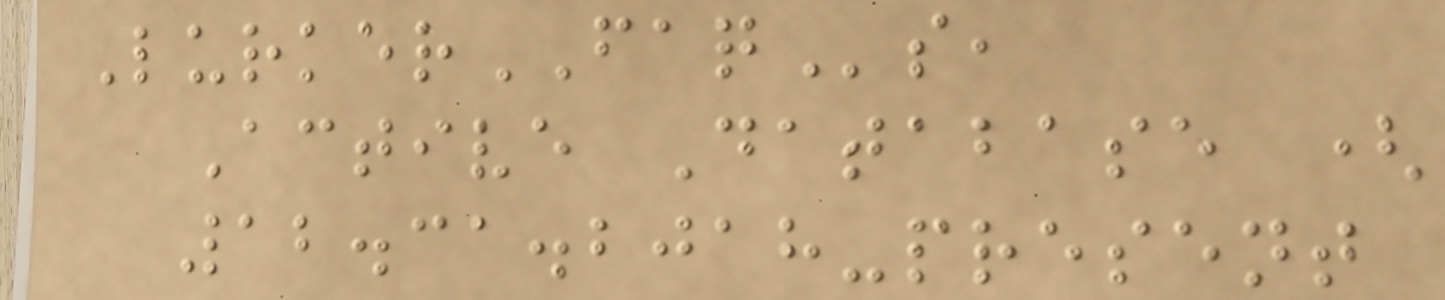LurkerFAQs,
Active Database (
12.31.2018-present
